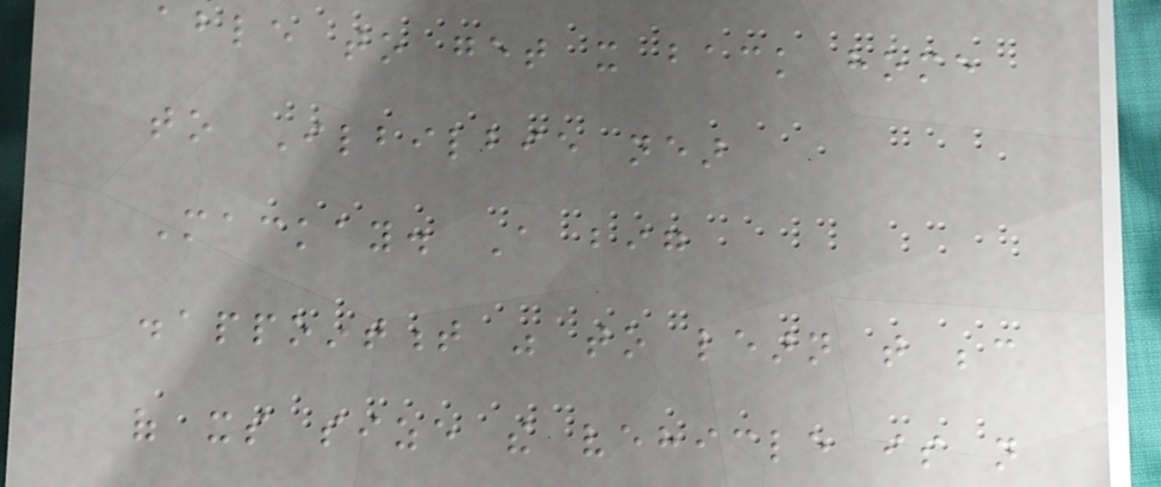able to get it back home
to Ilbilbie near
Mackay. A big
disappointment was to learn that because
of its size the vehicle is not
